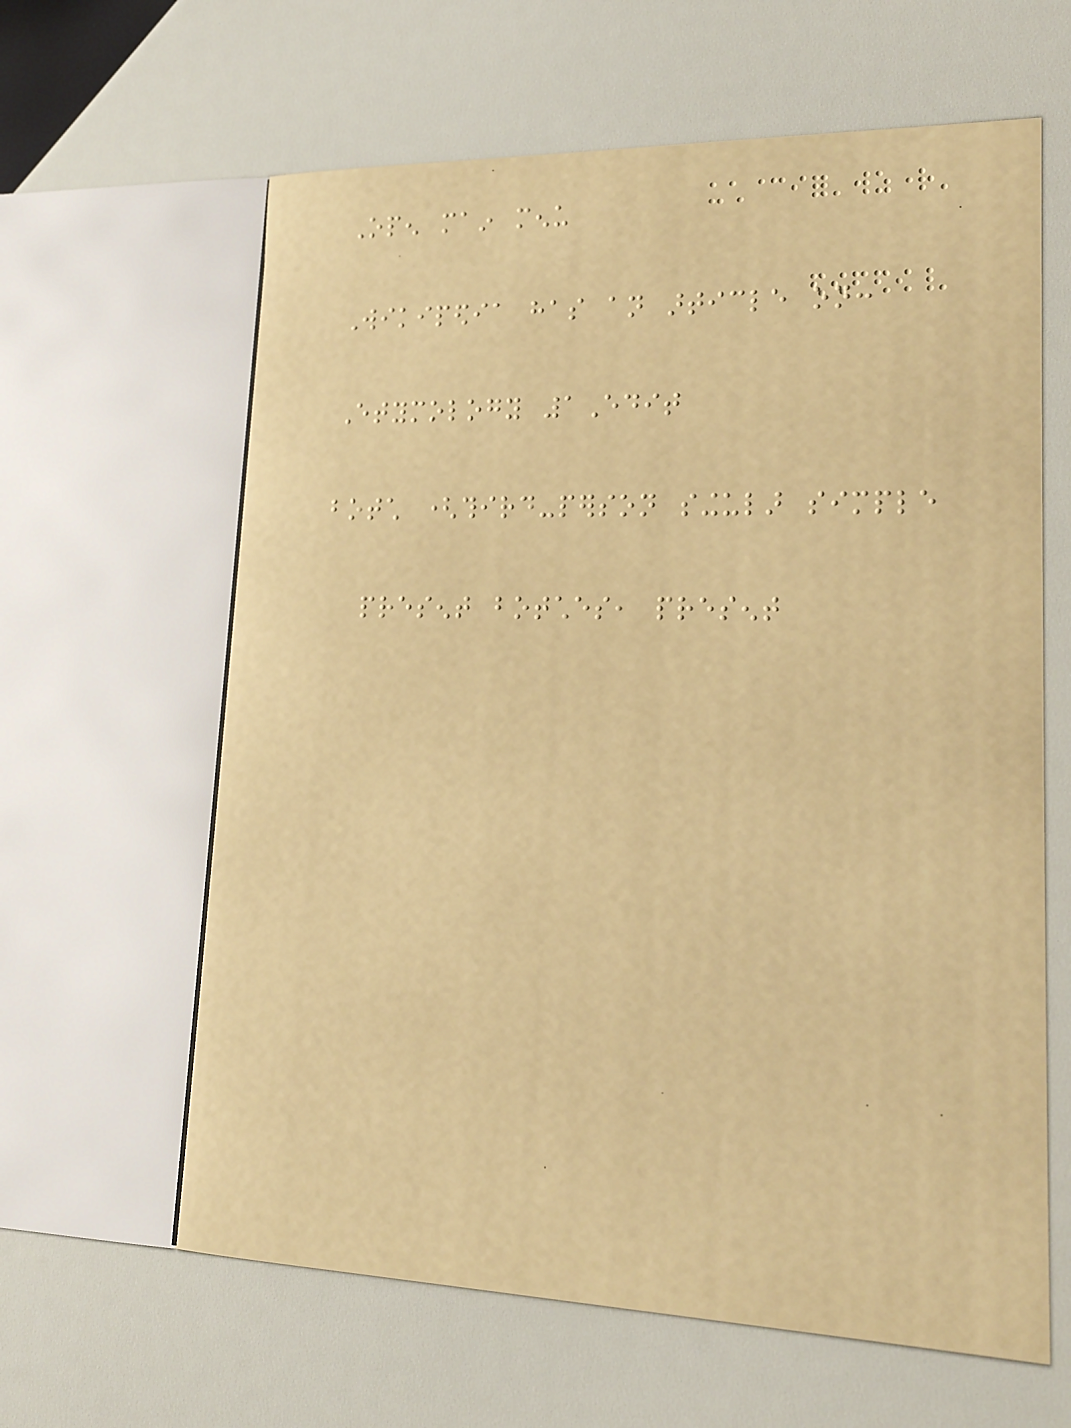Open main menu
Wikipedia has an article on:
Etymology 1Edit
botch (third-person singular simple
present botches, present
